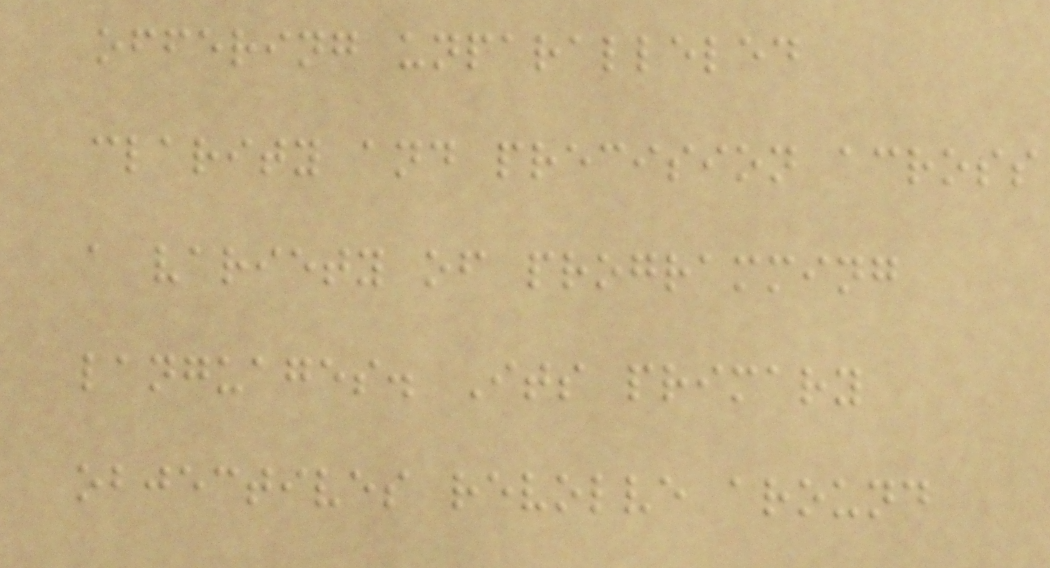offering unparalleled
clarity and precision across
a variety of programming
languages. Its primary
objectives revolve around
